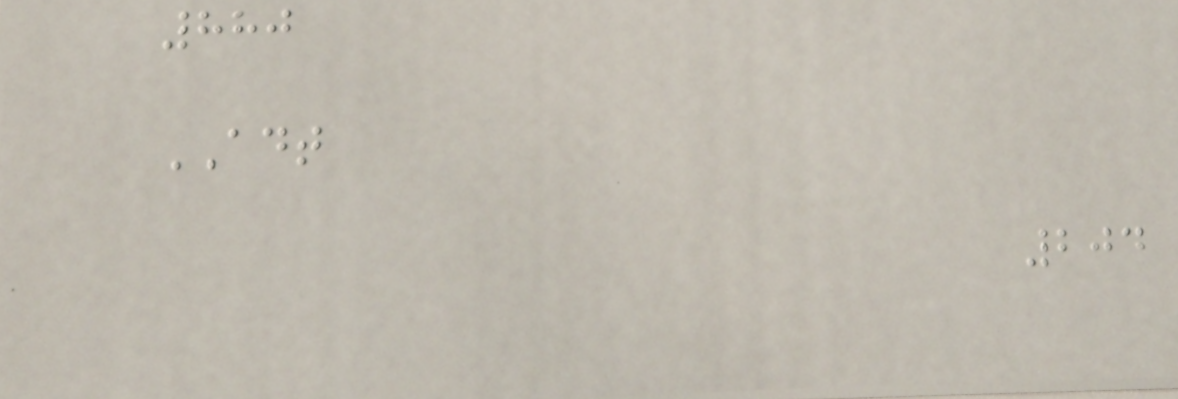880
ADT
204
